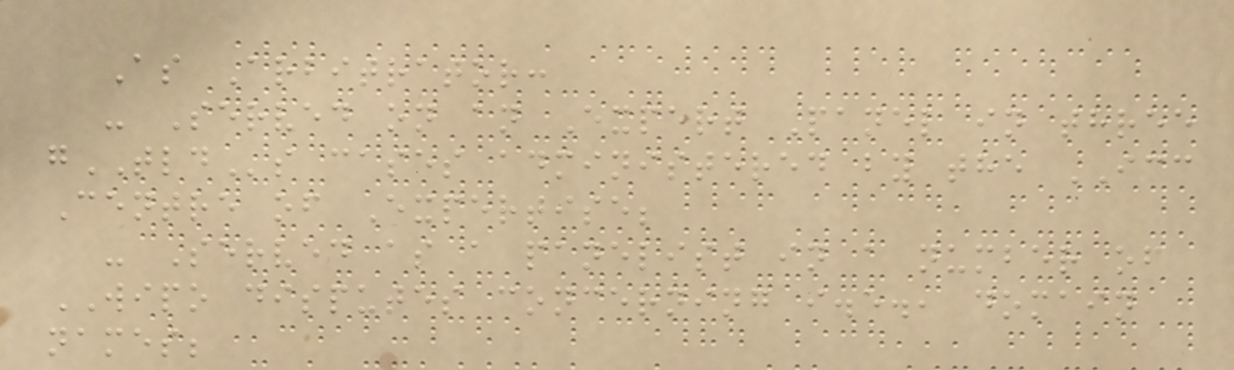As Arbitrator:
- Served on an Expert Panel in three
gTLDs cases administered by the ICC
Centre of Expertise;
- Served as a panelist in a number of
WIPO disputes concerning i.e., domain
names;
